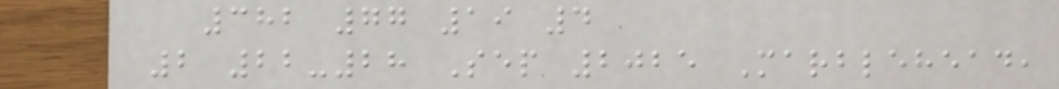382 77 19 4
2 22-28 Sep 2025 Marblehead,
